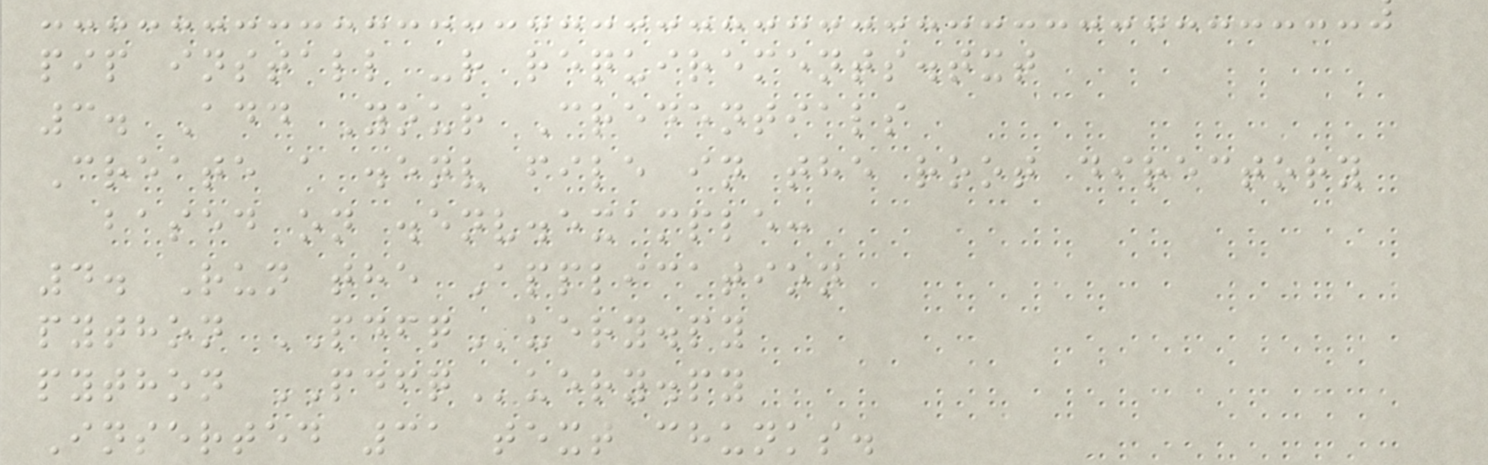pip install -r requirements.txt
3. Add Your Credentials
Create a .env file in the root directory
based on .env.example:
4. Run the Application
python PDFQuery.py
python PDFQuery.py
Inserted 31 text chunks.
